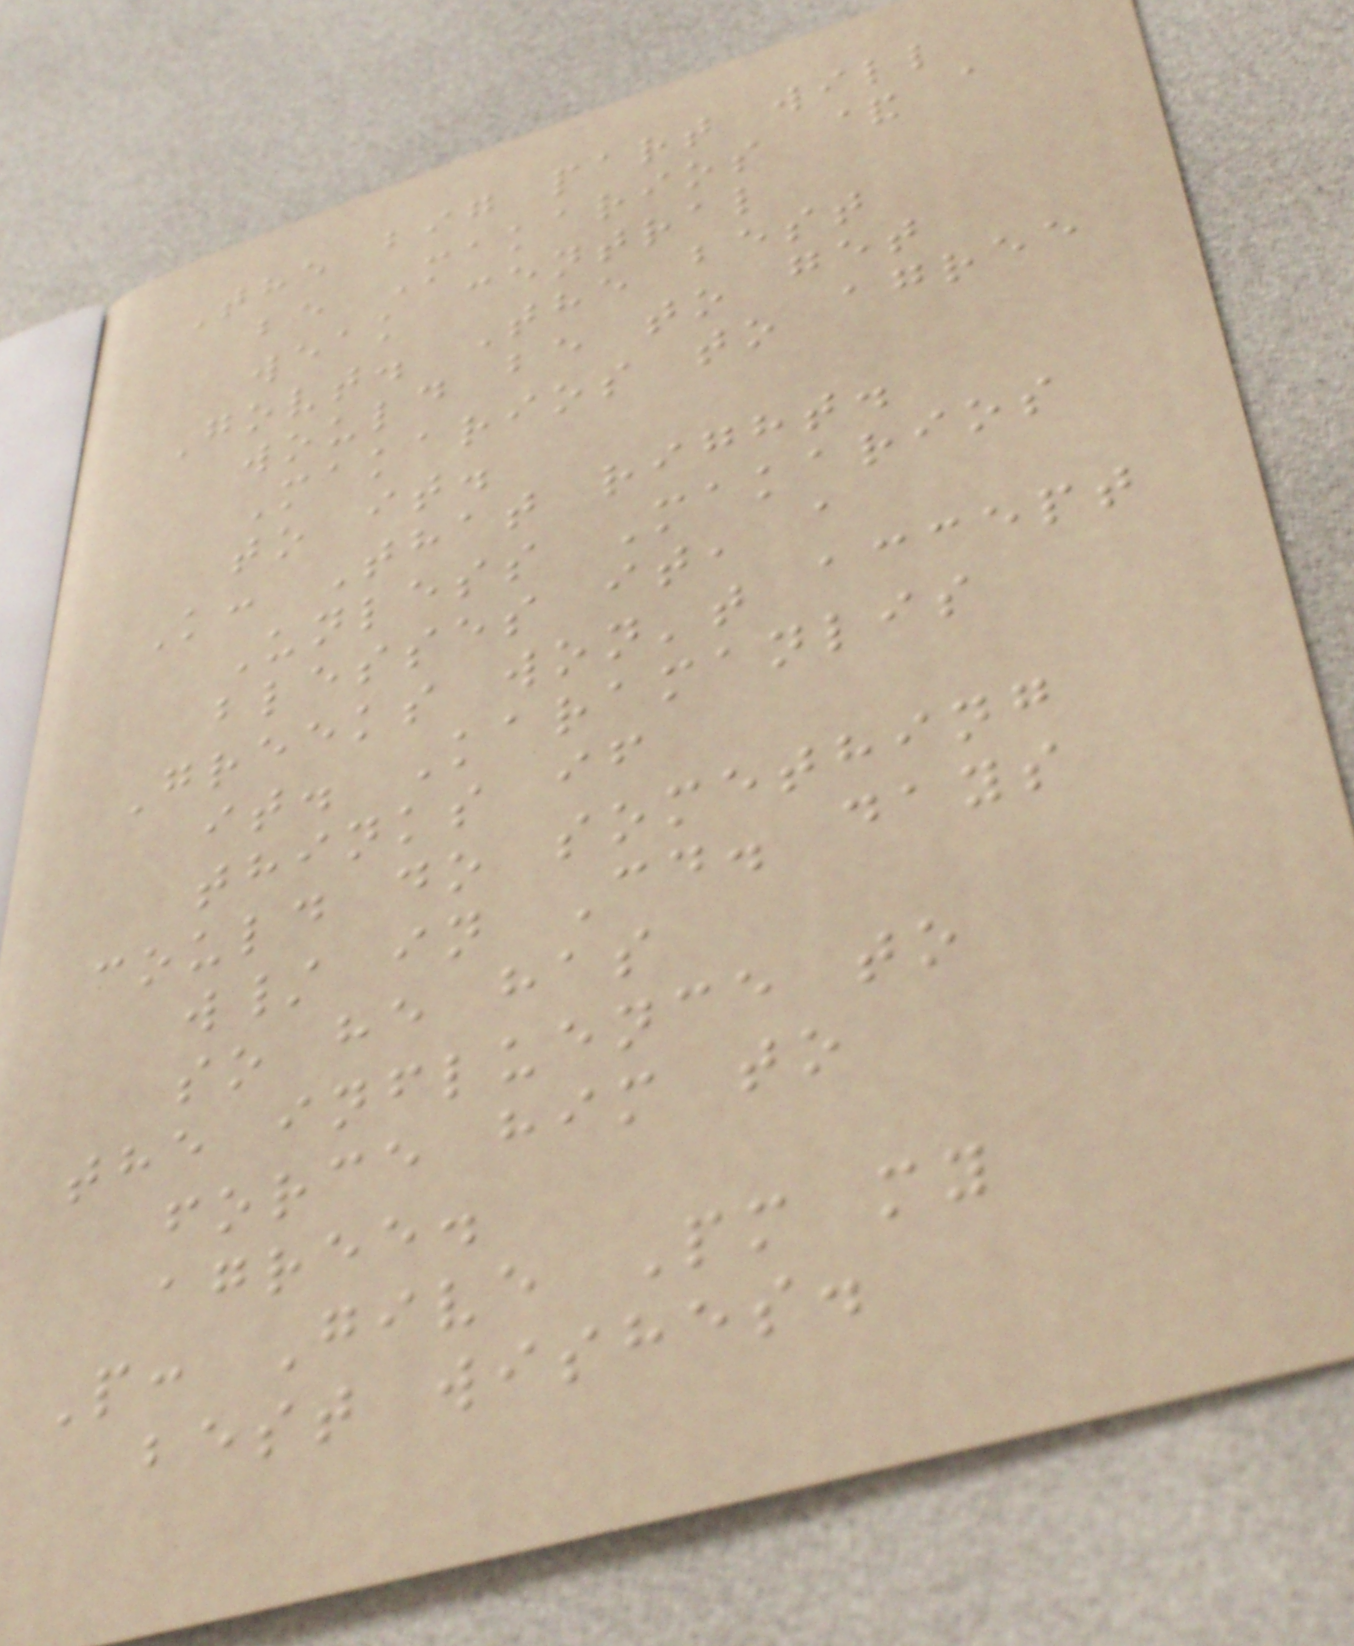The big part will
be Makarios & a
weak central
Govt. The best
would be to get
Makarios to agree
to it.
K: That right.
Unless Makarios
blesses it, a
Greeks won't accept
it. Karamanlis
thinks if
could do something
w/ in Cd. days
so he has
the influence to
force him to
agree.
P: Give Pm my
best wishes.
